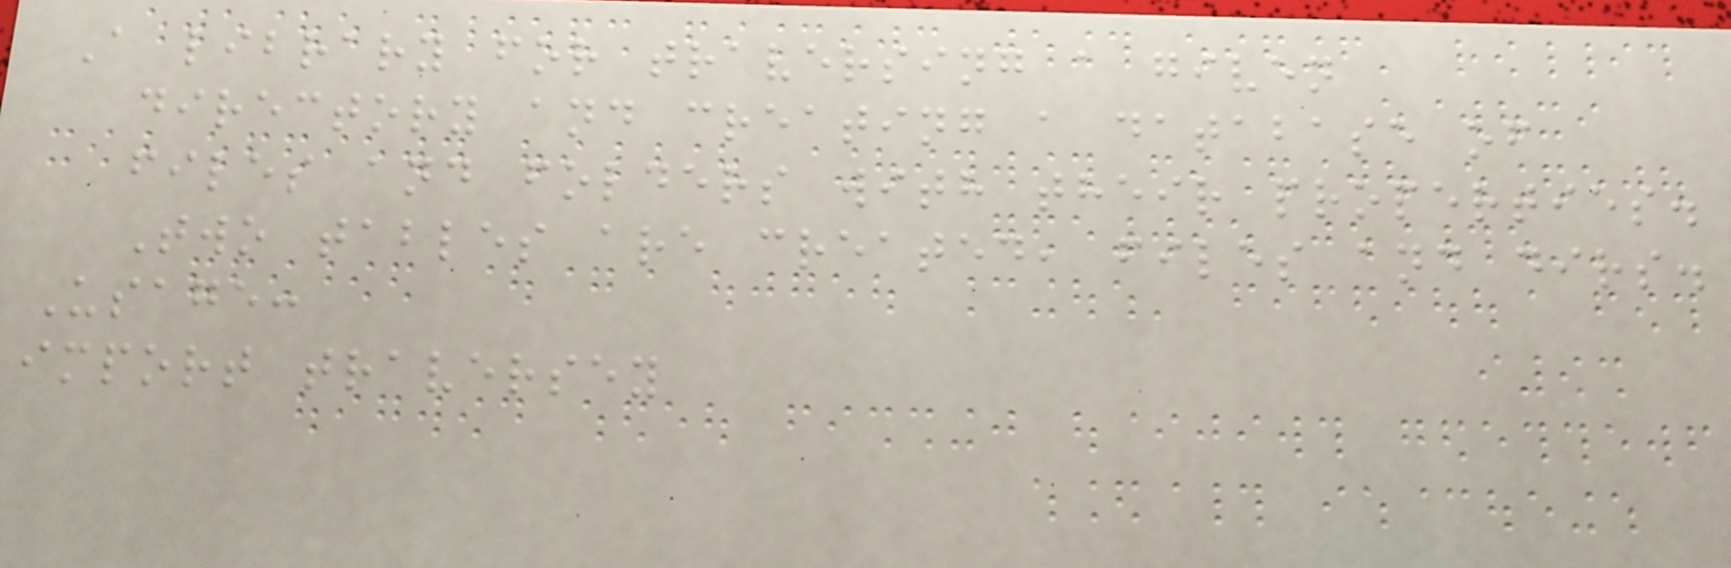A library for traversing a given
directory and creating a database of
files and folders with their properties.
Two tables are created, files and dirs.
Usage:
import traversey
